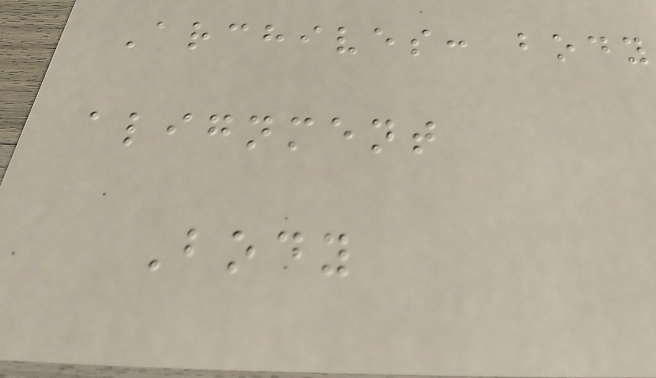Archives: body
alignment
Body
